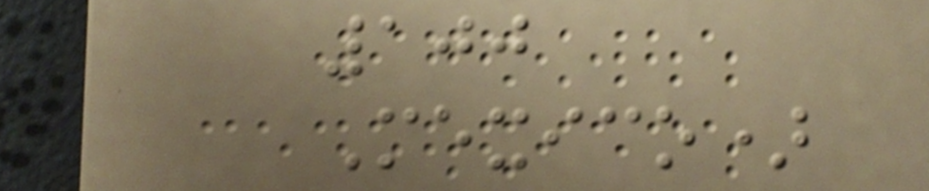100
Mexico)
